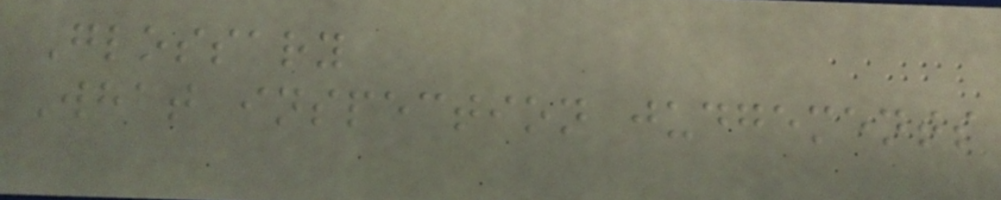Glossary
What inspection judgements
